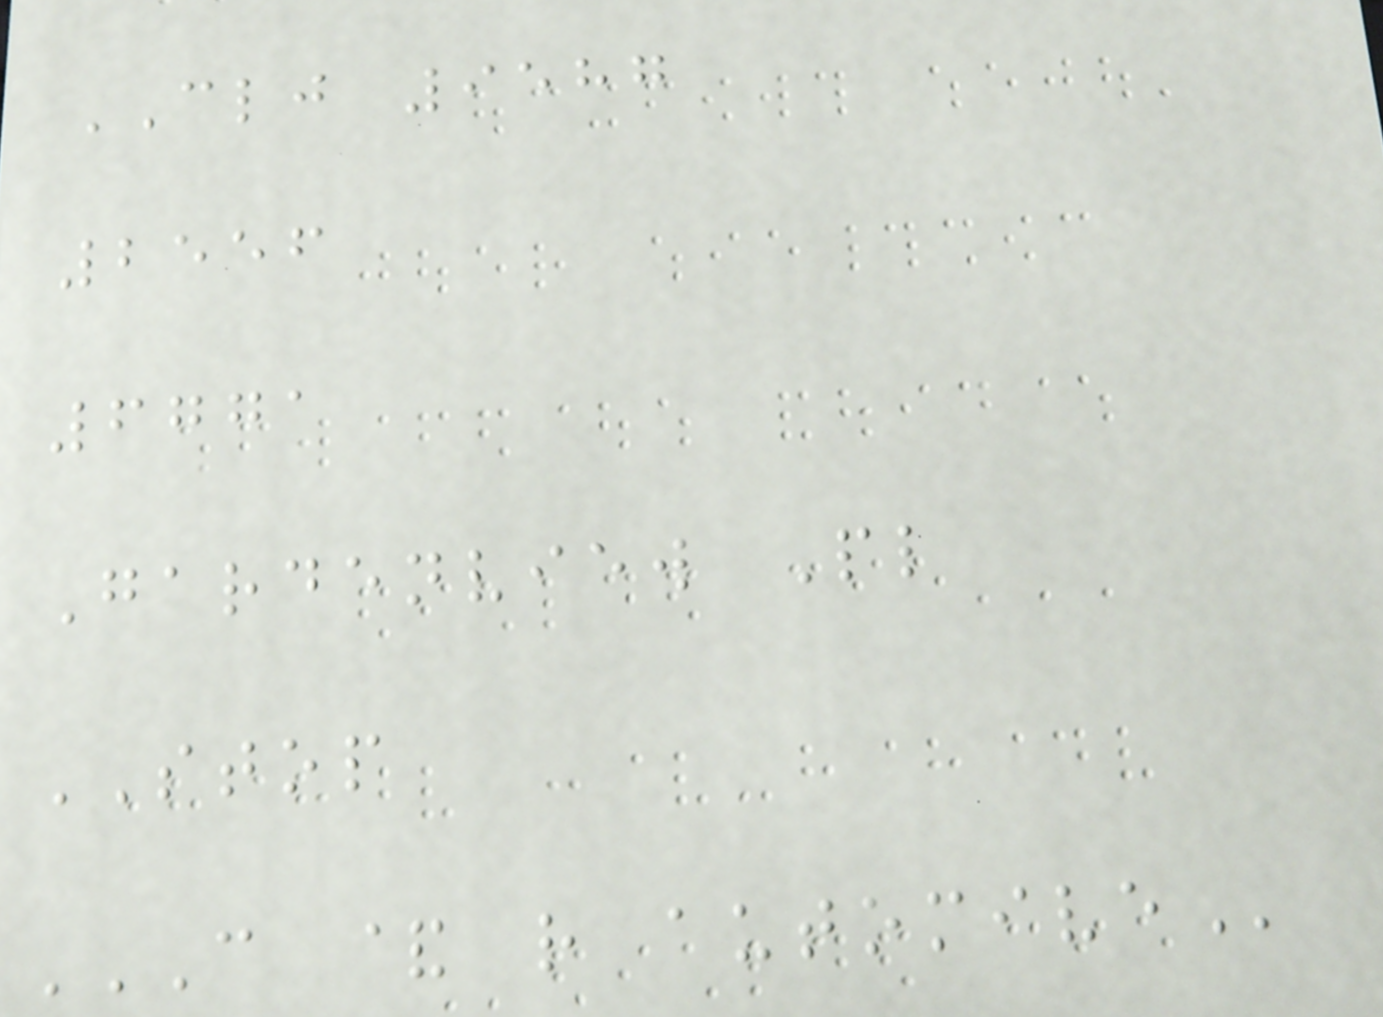CLJ 9587
2556
6771
Gardenview Pl
STOP
C & R AUTOMIVE
